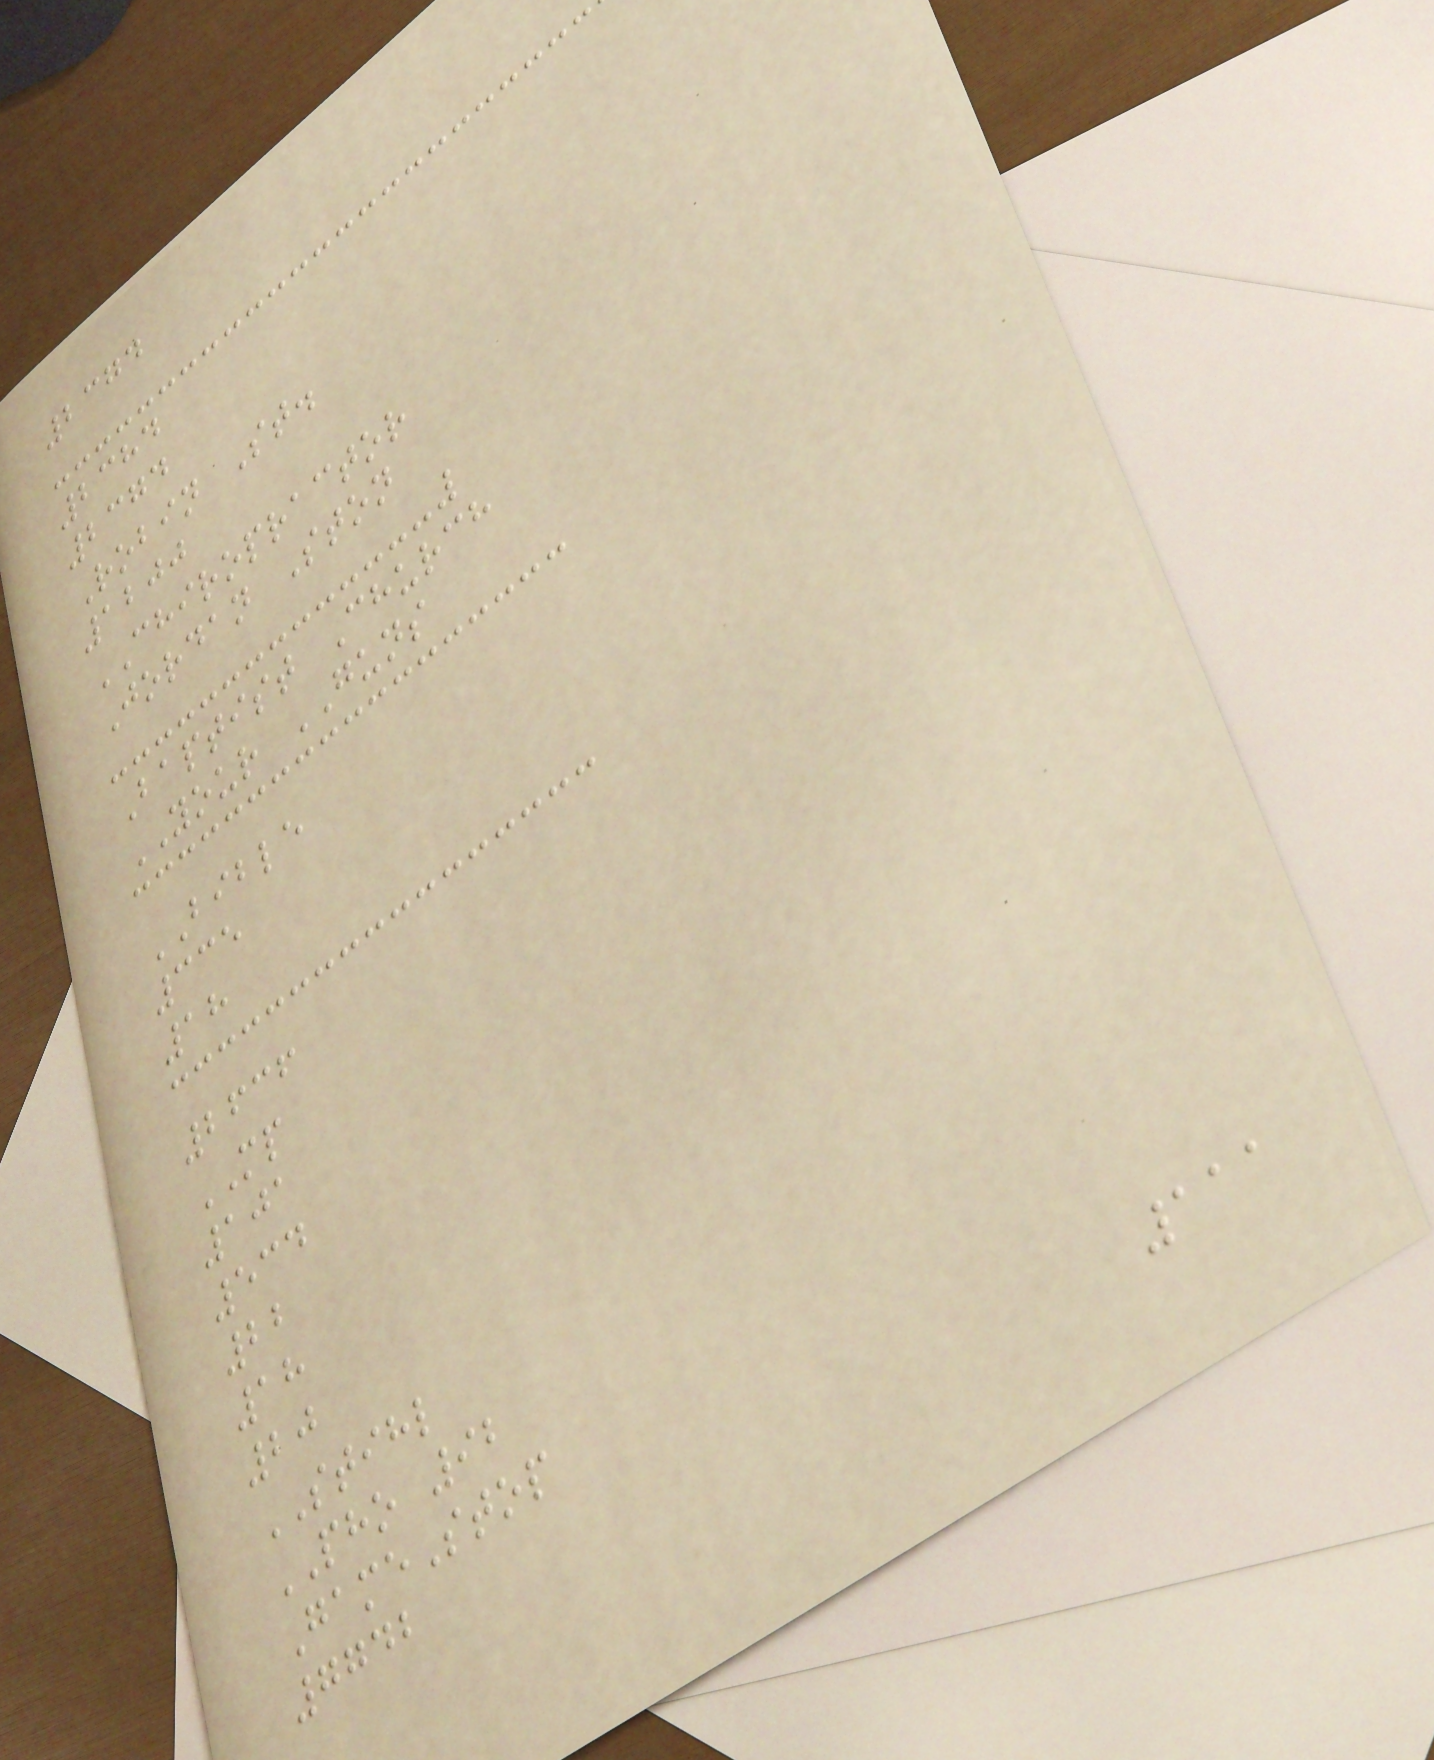2374
2384
2374
Robin St.
1200
CHIROPRACTOR
Jordan Ston
Baptist Church
YOUR GUNS
BIBLE
335
18
2636
MP
101
534
22
18
20
STIHL
PHO 92
GameStop
7742
111
